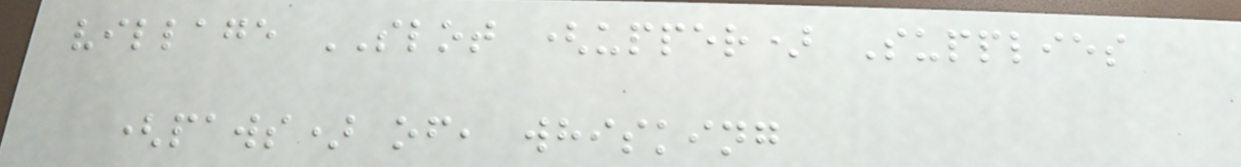village SLOT (upper) Supplies
(paws) of, whisking
